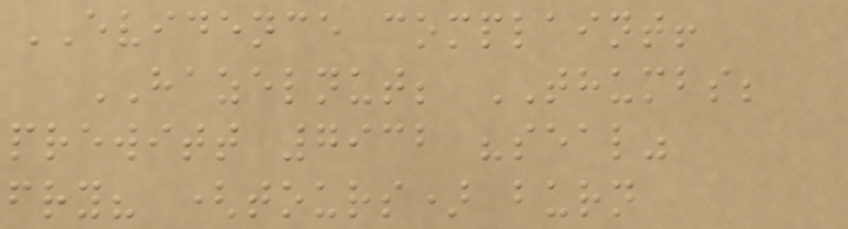EVIDENCE complaint!
HAZELNUT; THUMBS;
prewitt 7932 "seal"
fry? (tours) burn
